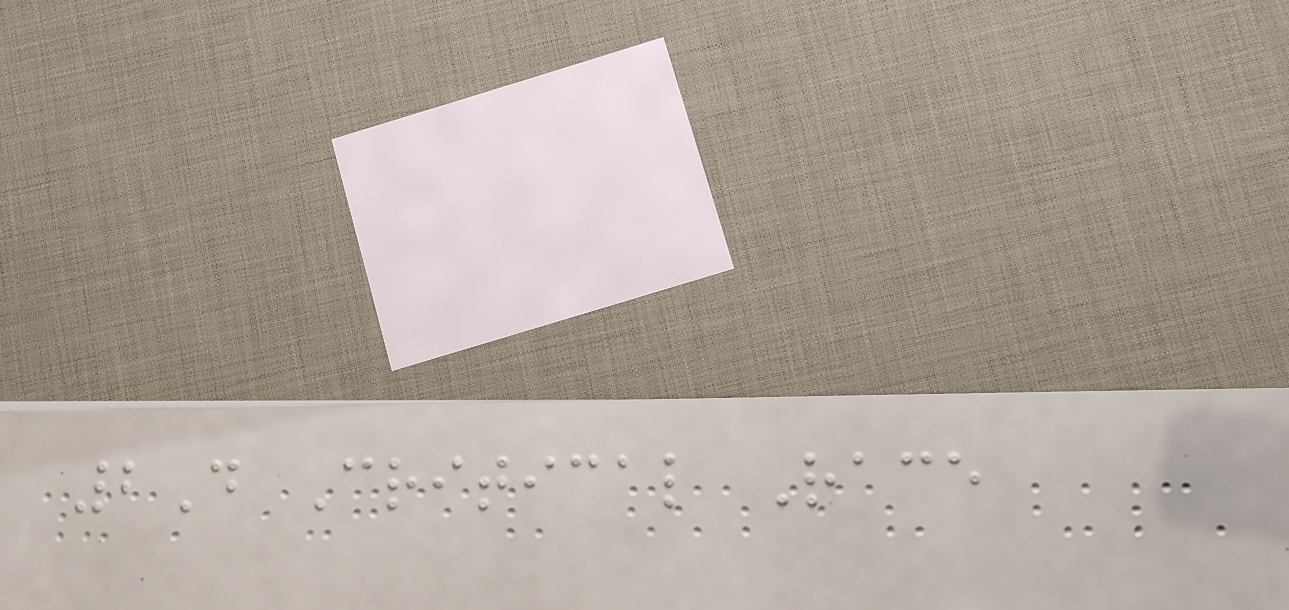2D Critical Race
